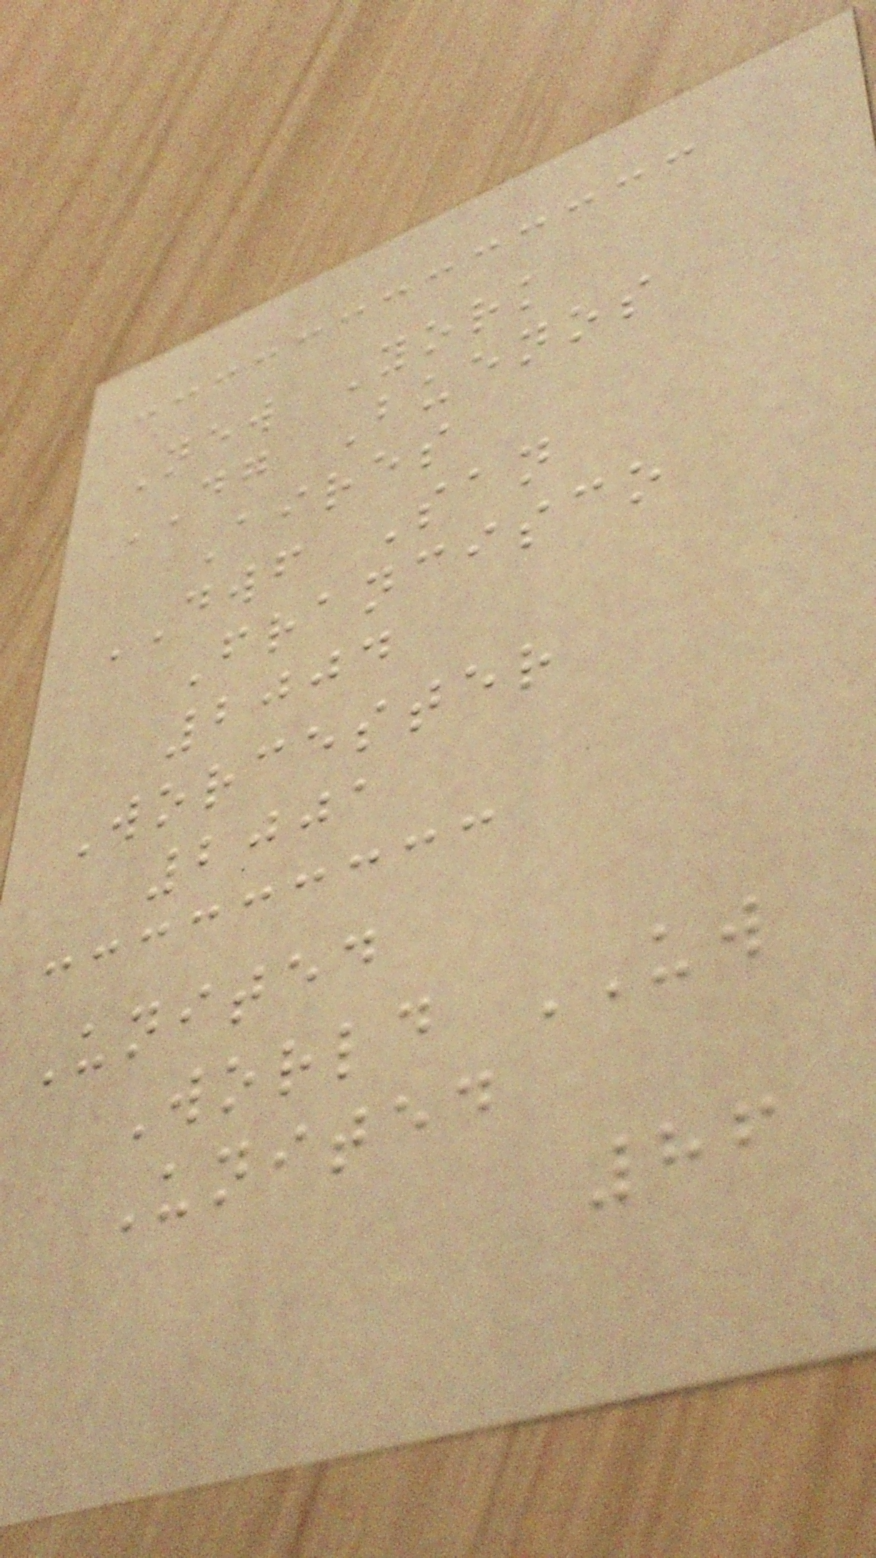New York
DG Buenos
Aires
DWF San
Francisco
2004
Worcester
2001
United
World UW
United
86
